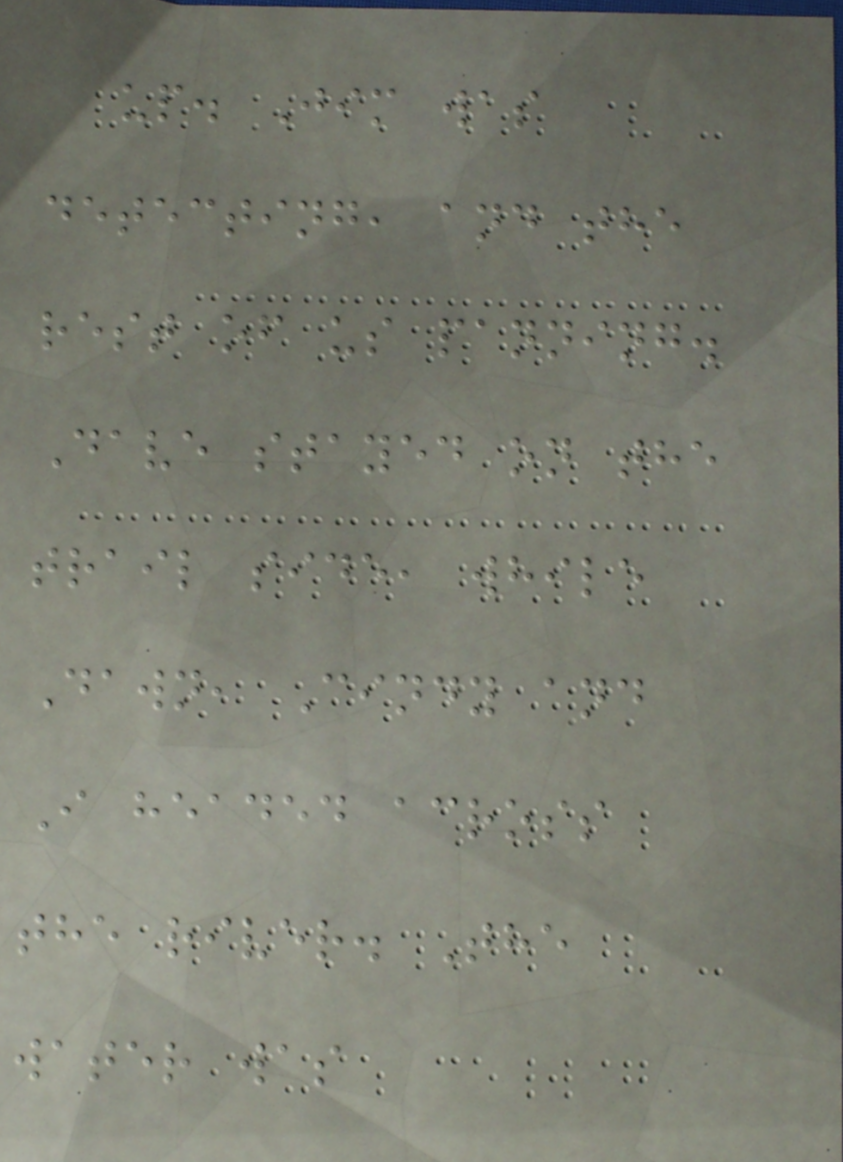up. Jim was
detecting, and the
rest of us panning.
Dave stayed on the
trail side, while
Dawn, Cindy and
I headed across
the river. The
water was
